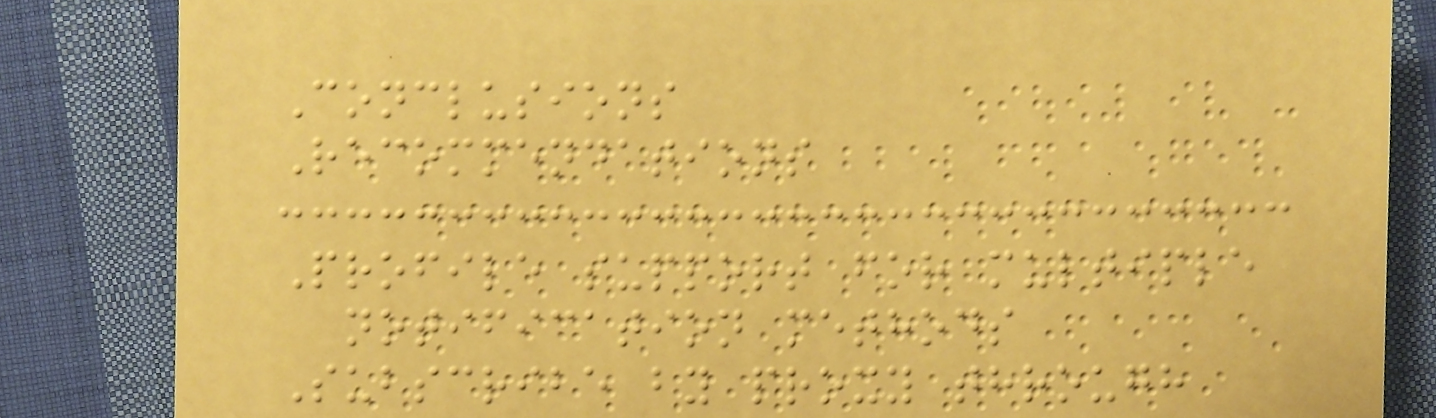Conclusions
Recommendations
Profile support for multiple
notification methods
Subscribe by proxy through
